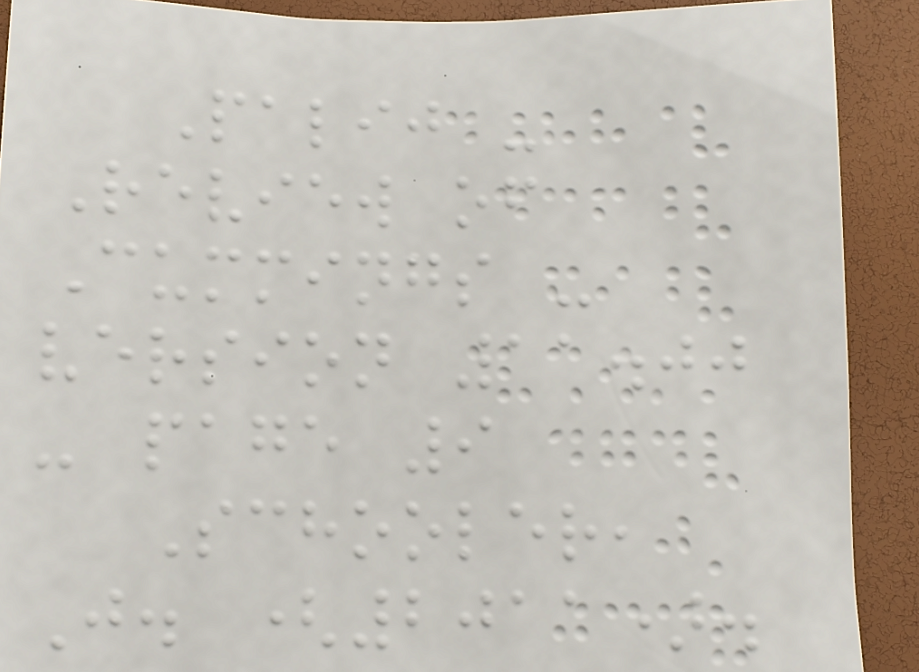Palij -
Review of
Cummings -
version 11.00
- page 9
Schooler,
J. (2011).
